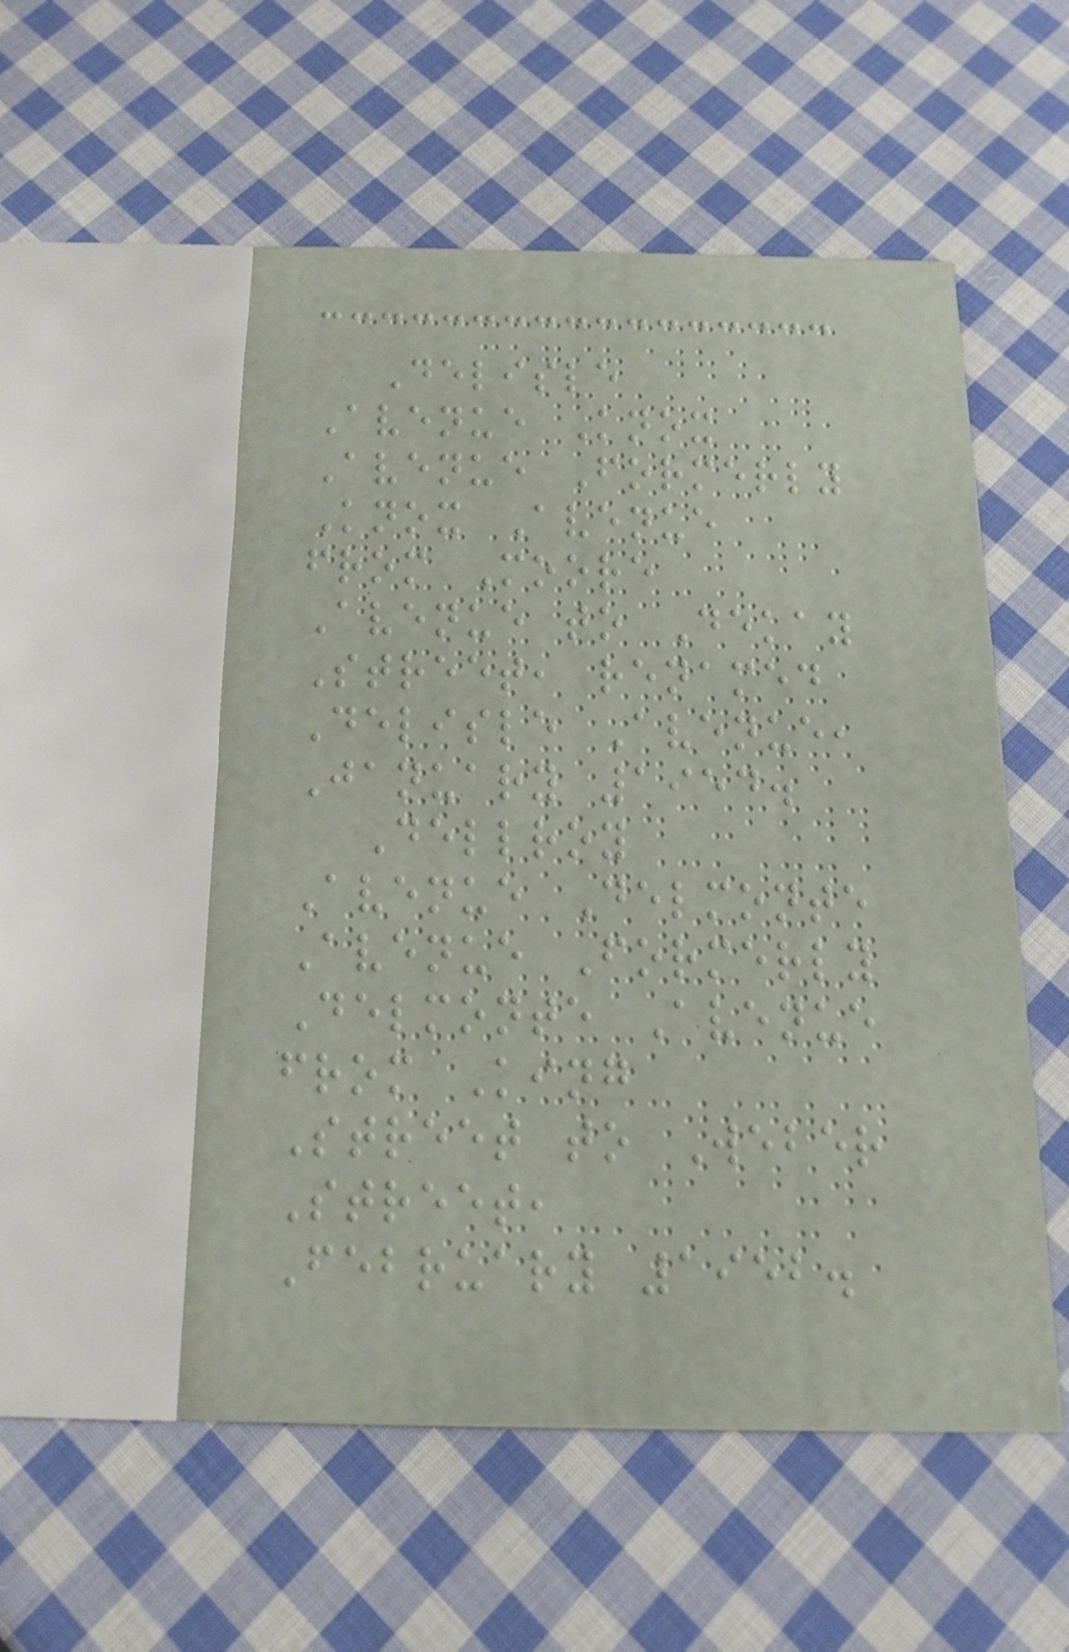Delisle
Avenue Knox
Avenue Formerly
Knox Avenue
from Moore
Avenue to Dekay
Street, renamed
Delisle Avenue,
January 1954.
Dellroy
Avenue Delmonte
Avenue Formerly
Delmonte Avenue
from King
Street to Weber
Street,
February 1952.
